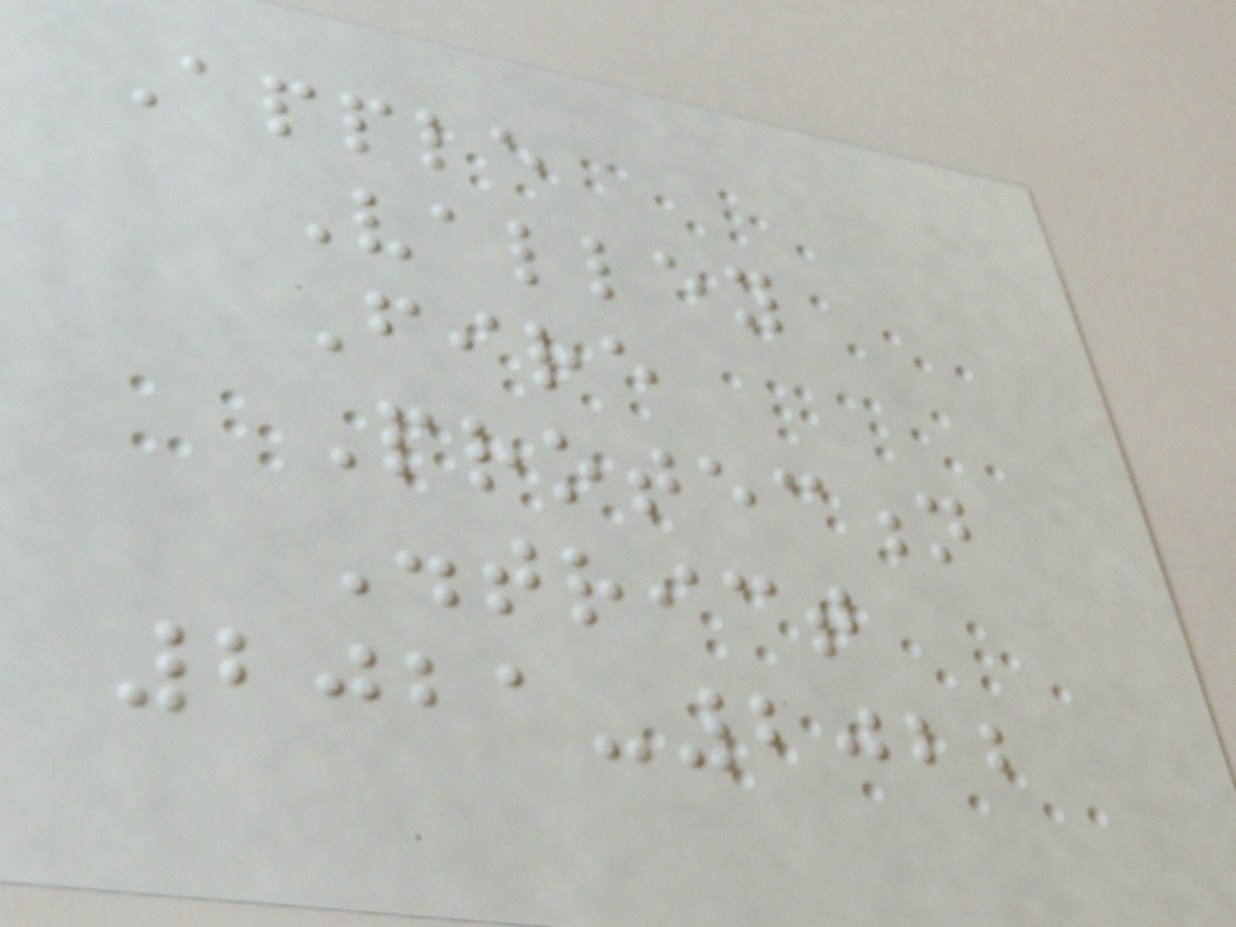Apple
Valley
Fire
Protection
District
2021-2022
